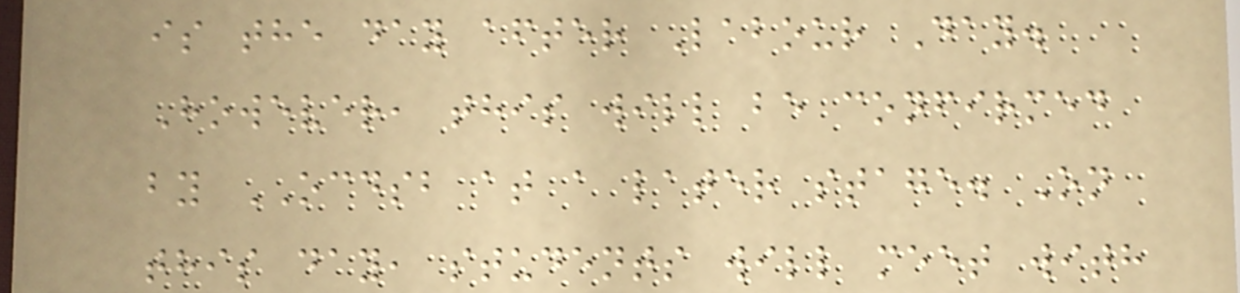is the day after Labour Day.
However, this will be confirmed
by OCDSB at a later stage. On
this day, students will meet with
